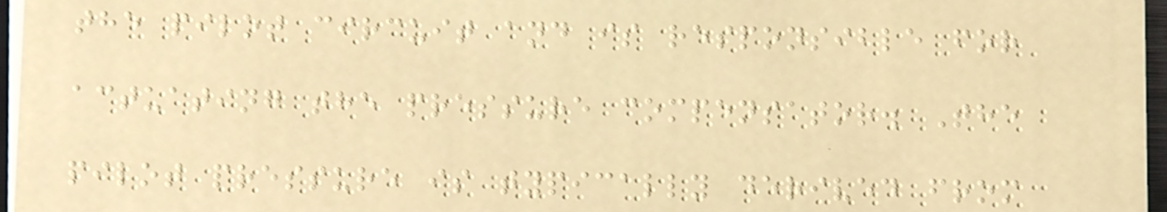the pilot circuit and is responsible for
actuating the pressure compensator. The
pilot pressure is typically derived from
